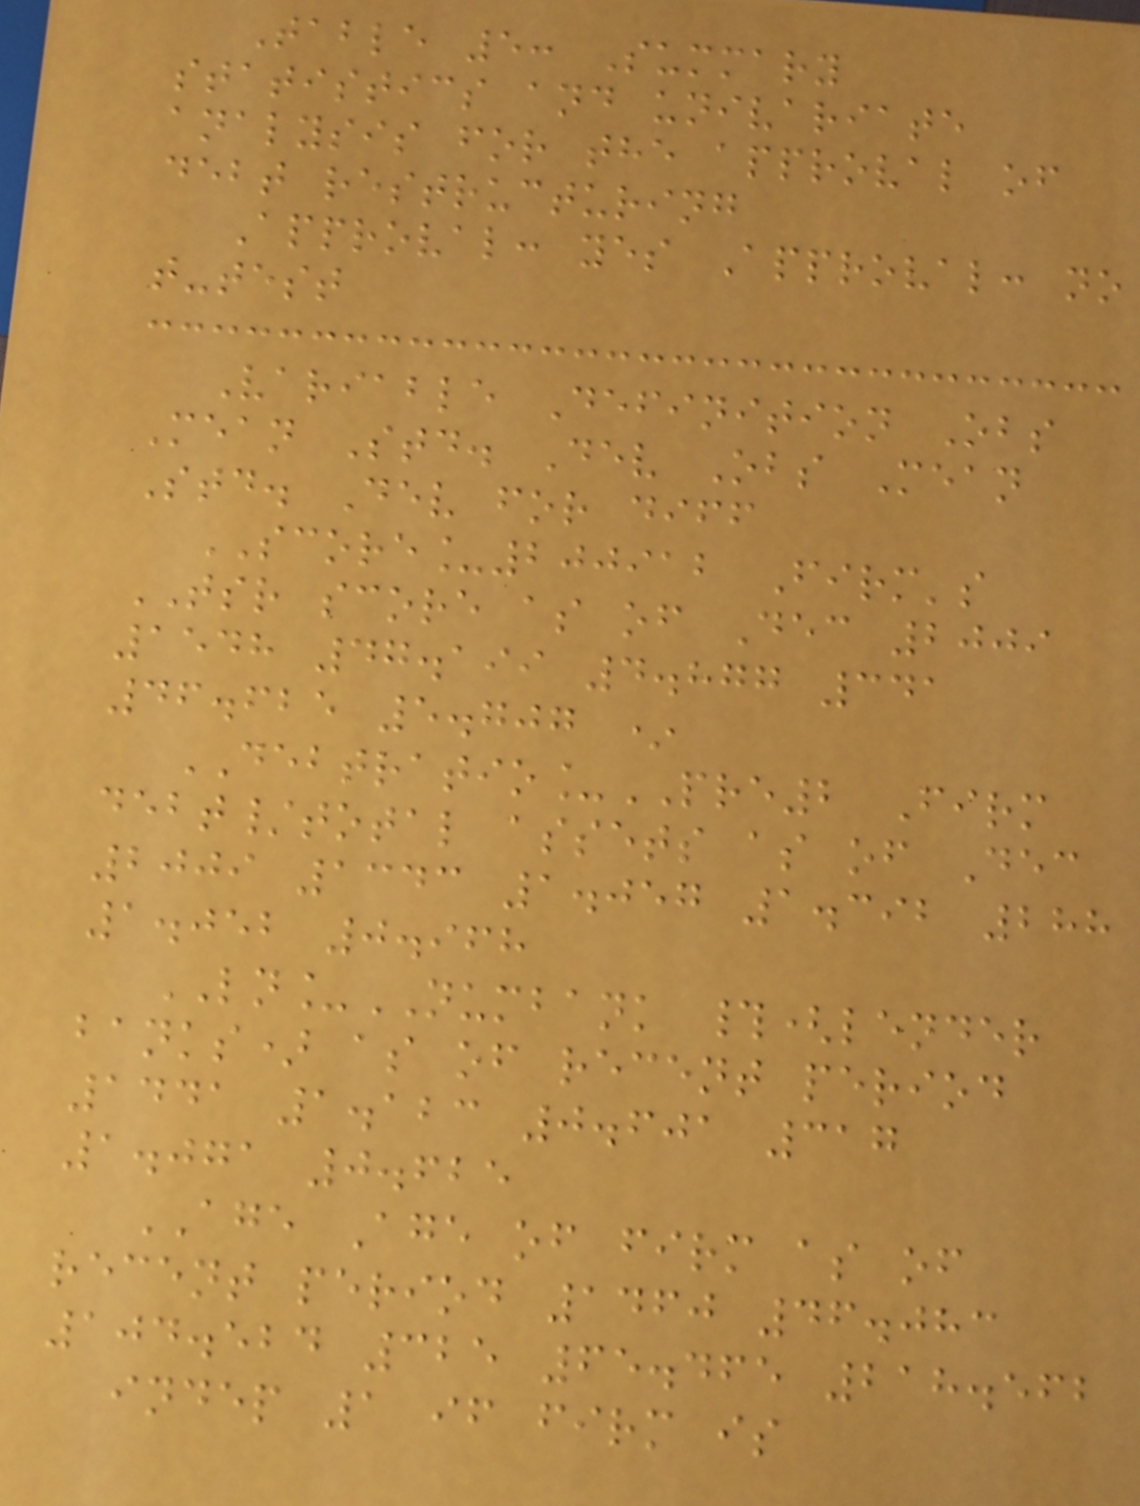Table 5: Summary
statistics and univariate
analysis for the approval of
debt restructuring
Approval: yes Approval: no
t-test
Variable Definition Obs
Mean Std. Dev Obs Mean
Std. Dev for diff
SCORE_200912 Firm's
TSR score as of Dec 2009
1548 47.199 4.877 341
46.625 5.707 *
DEBTRATIO_PRE2 Firm
debt/total assets as of Dec
2009 1343 1.057 1.392 288
1.052 0.968
LN_NUMBANK #(lender
banks) as of recent period
1441 1.123 0.601 317
1.071 0.625
AGE Age of firm as of
recent period 1460 46.083
104.524 325 65.465 218.562
indep 1 if firm is
